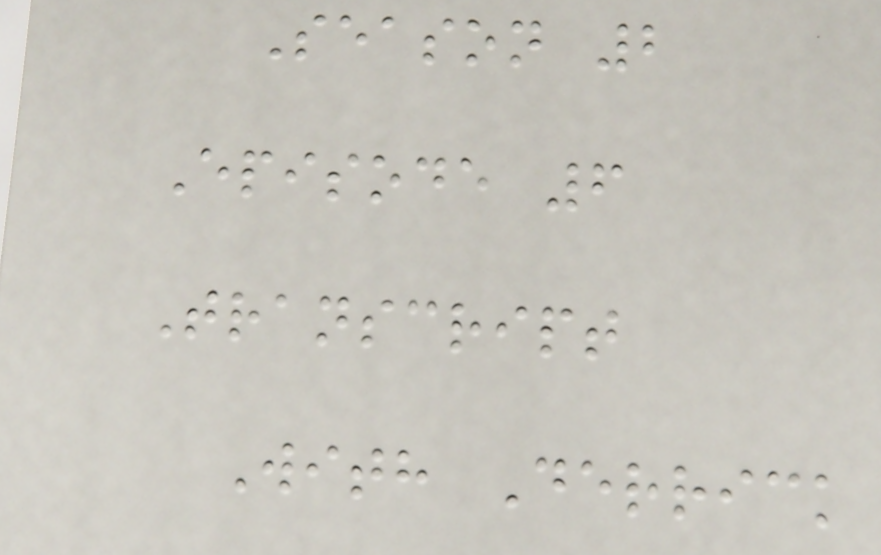Season 2
Episode 6
Transcript
With Derrick
